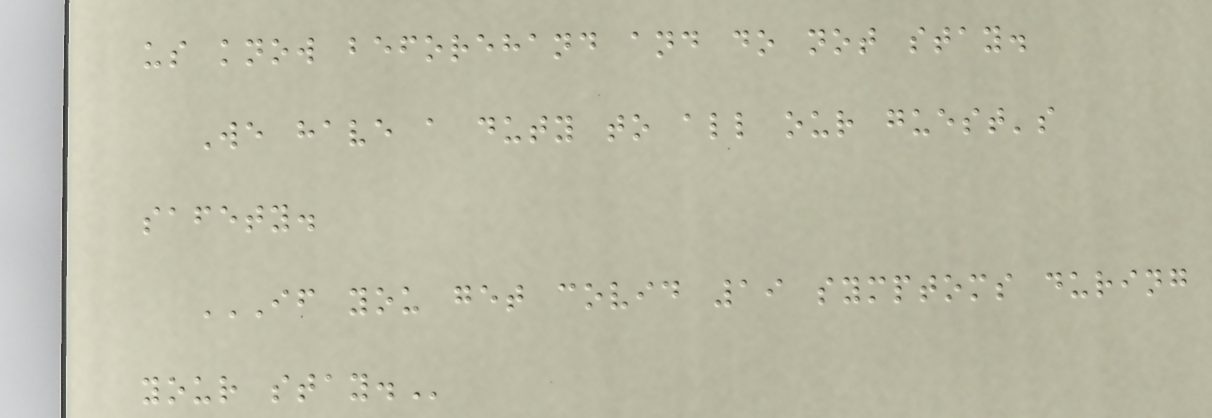us know beforehand and do not stay.
We have a duty to all our guest's
safety.
IF YOU GET COVID 19 SYMPTOMS DURING
YOUR STAY.
